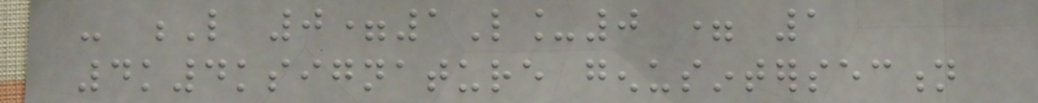- L 0=1L_0 = 1
4k4ksignature genusintersection
